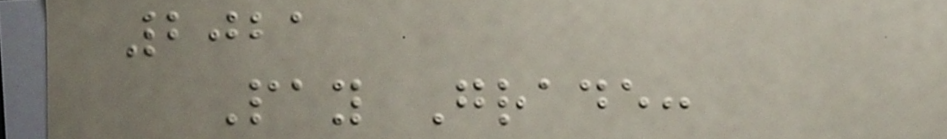2021
Pay Grade:
